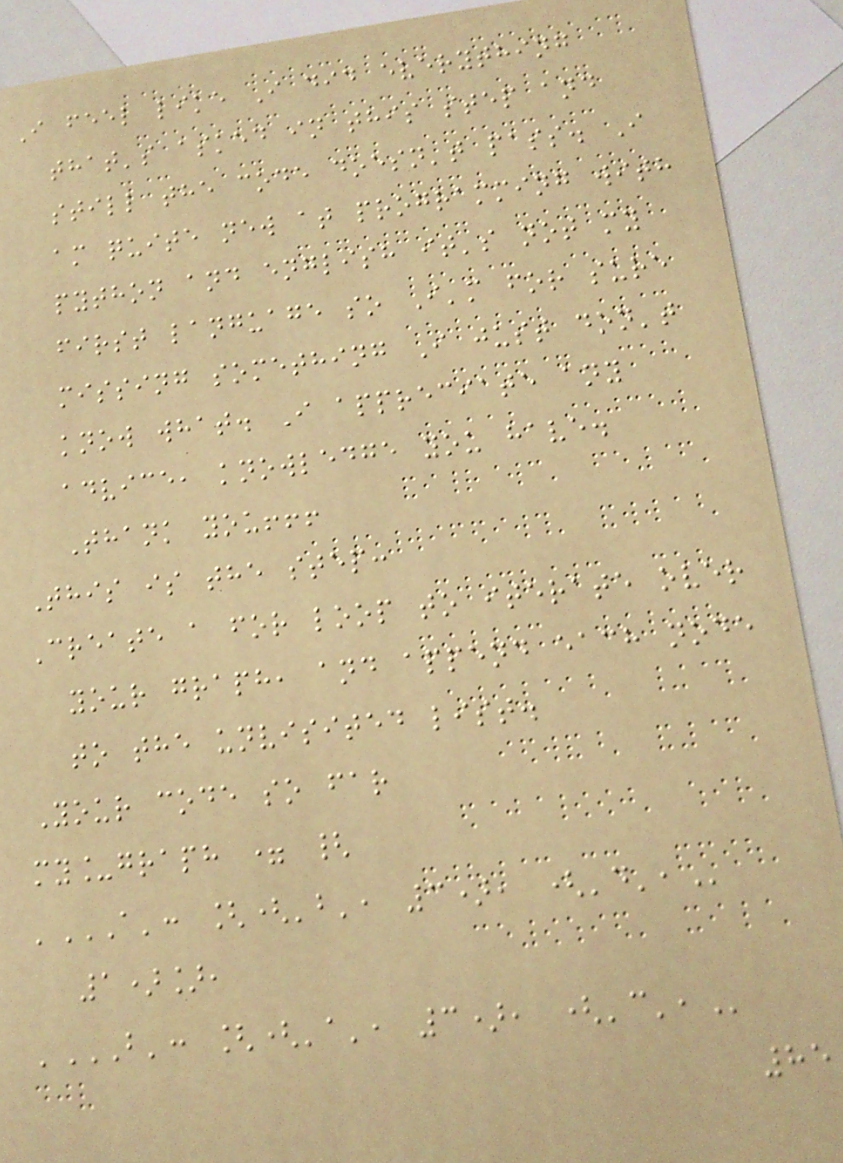I feel like I did everything
that's asked in this step and
still the code doesn't pass. I
am quite new at programming with
python and english it's not my
first language so I'm for sure
missing something I just don't
know what. I appreciate any
advice, knowledge you have.
Thank you!!!
This is the step:
Create a for loop to iterate over
your graph, and append each node
to the unvisited list.
Your code so far
my_graph = {
'A': [('B', 3), ('D',
1)],
'B': [('A', 3), ('C',
85
